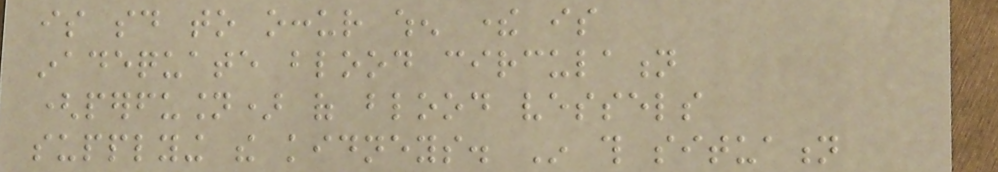is said to occur when there is
inadequate blood circulation
(perfusion) of blood vessels
supplying the kidneys. In this situation
